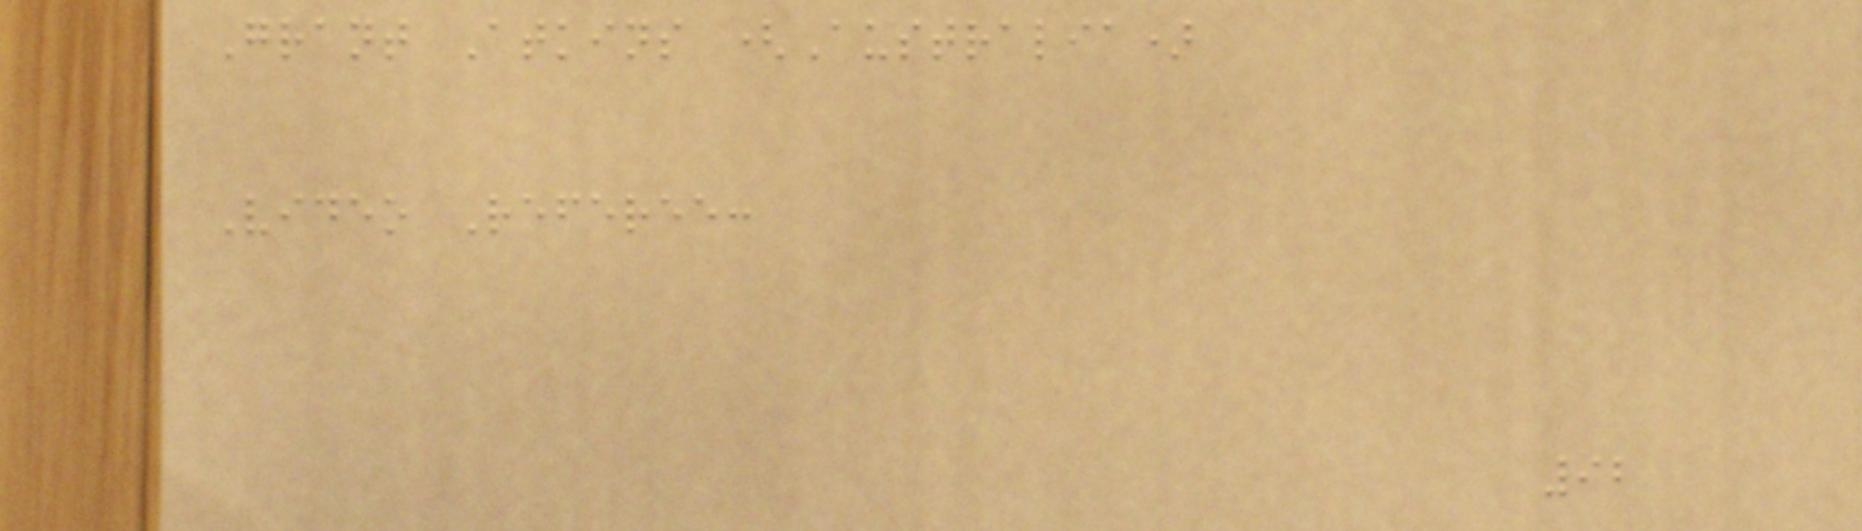Grant Atkins (Australia)
Video Referee:
92
